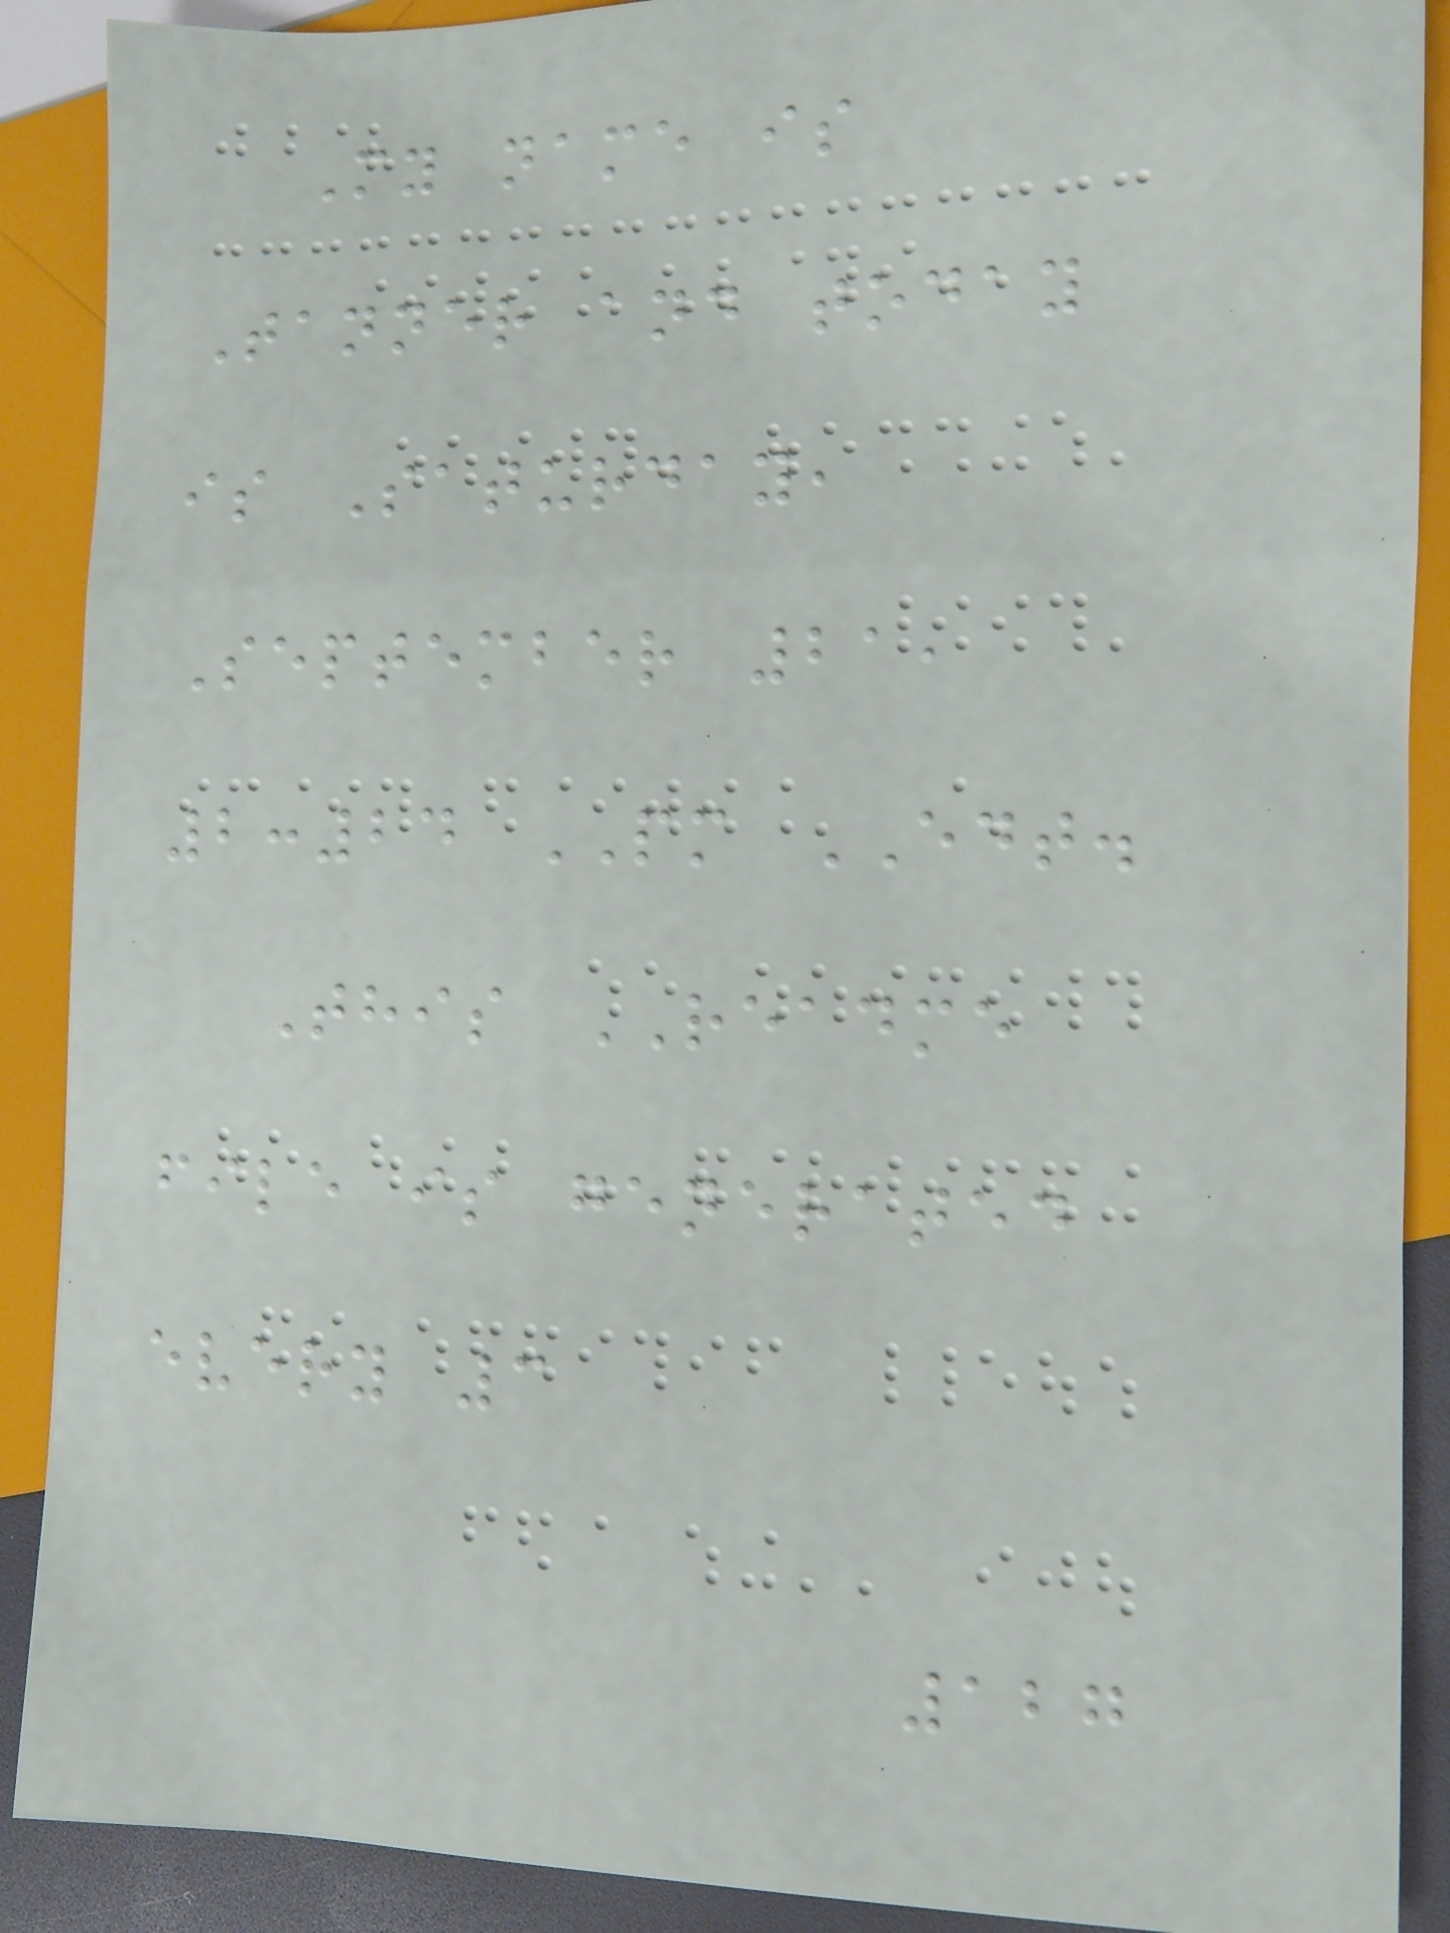My name is
Tanner and today
is Saturday,
September 21,
2:24 PM EDT.
This README
file is generated
every 3
127
